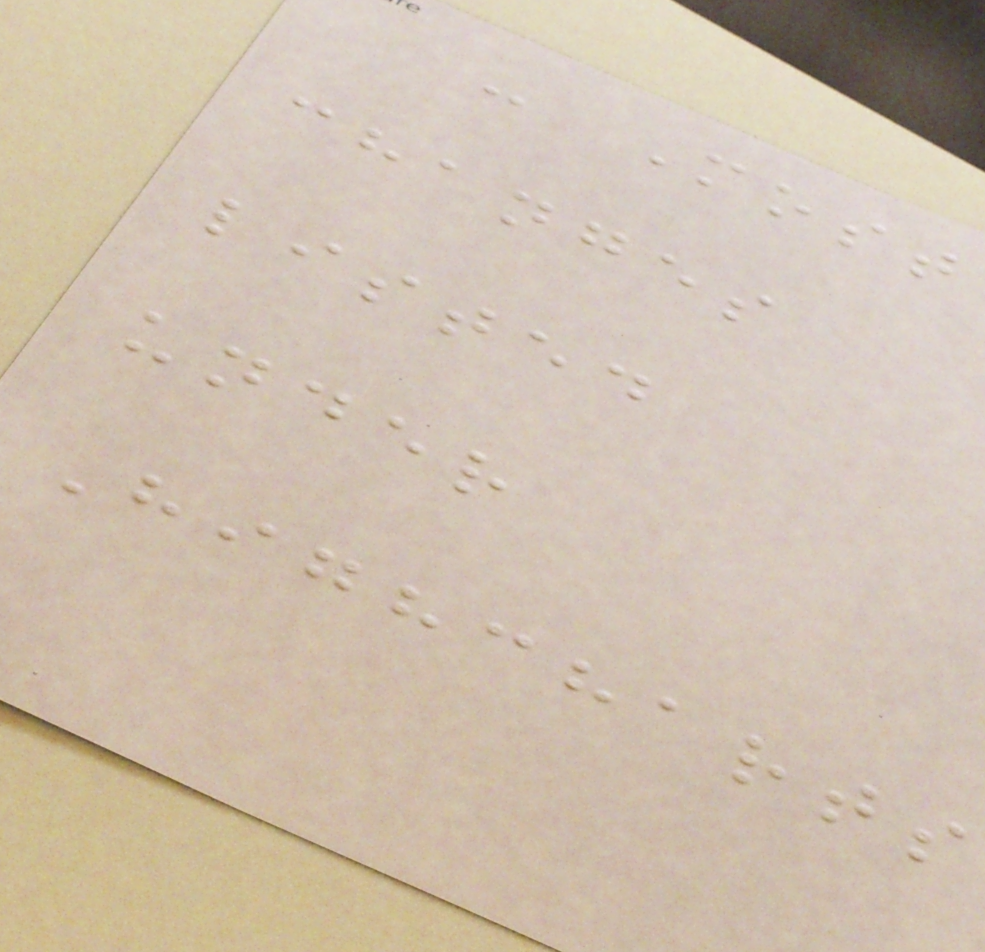- Most
changes
listed
under
Highcharts
